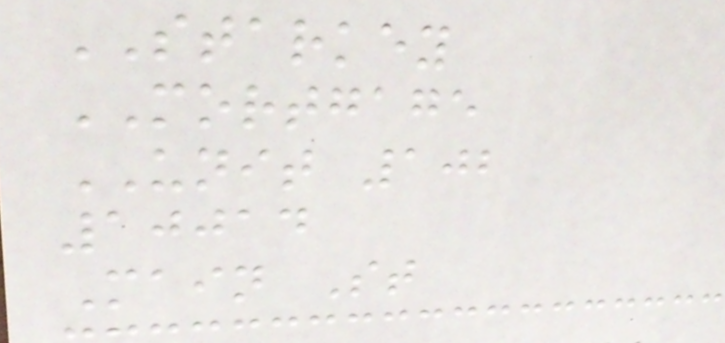STARKEY
MORTGAGE
UNIT 102
10014
Main St
